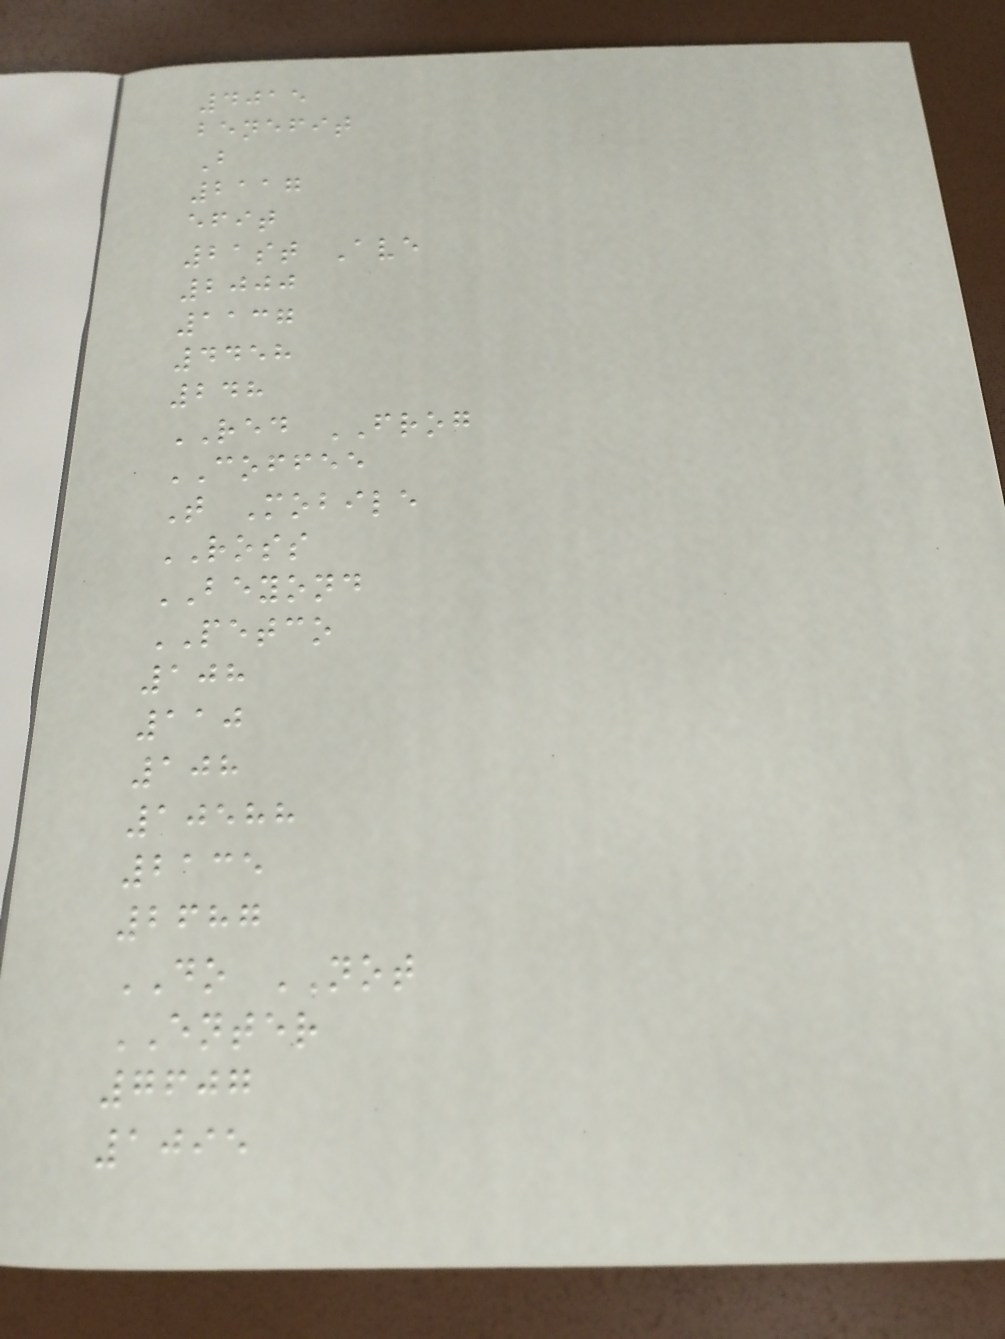4015
benefit
B
2117
efit
21st Ave
2000
1137
4458
248
RED FROG
COFFEE
T Mobile
ROSS
BEYOND
PETCO
108
110
108
10588
2135
2687
DO NOT
ENTER
7607
1095
